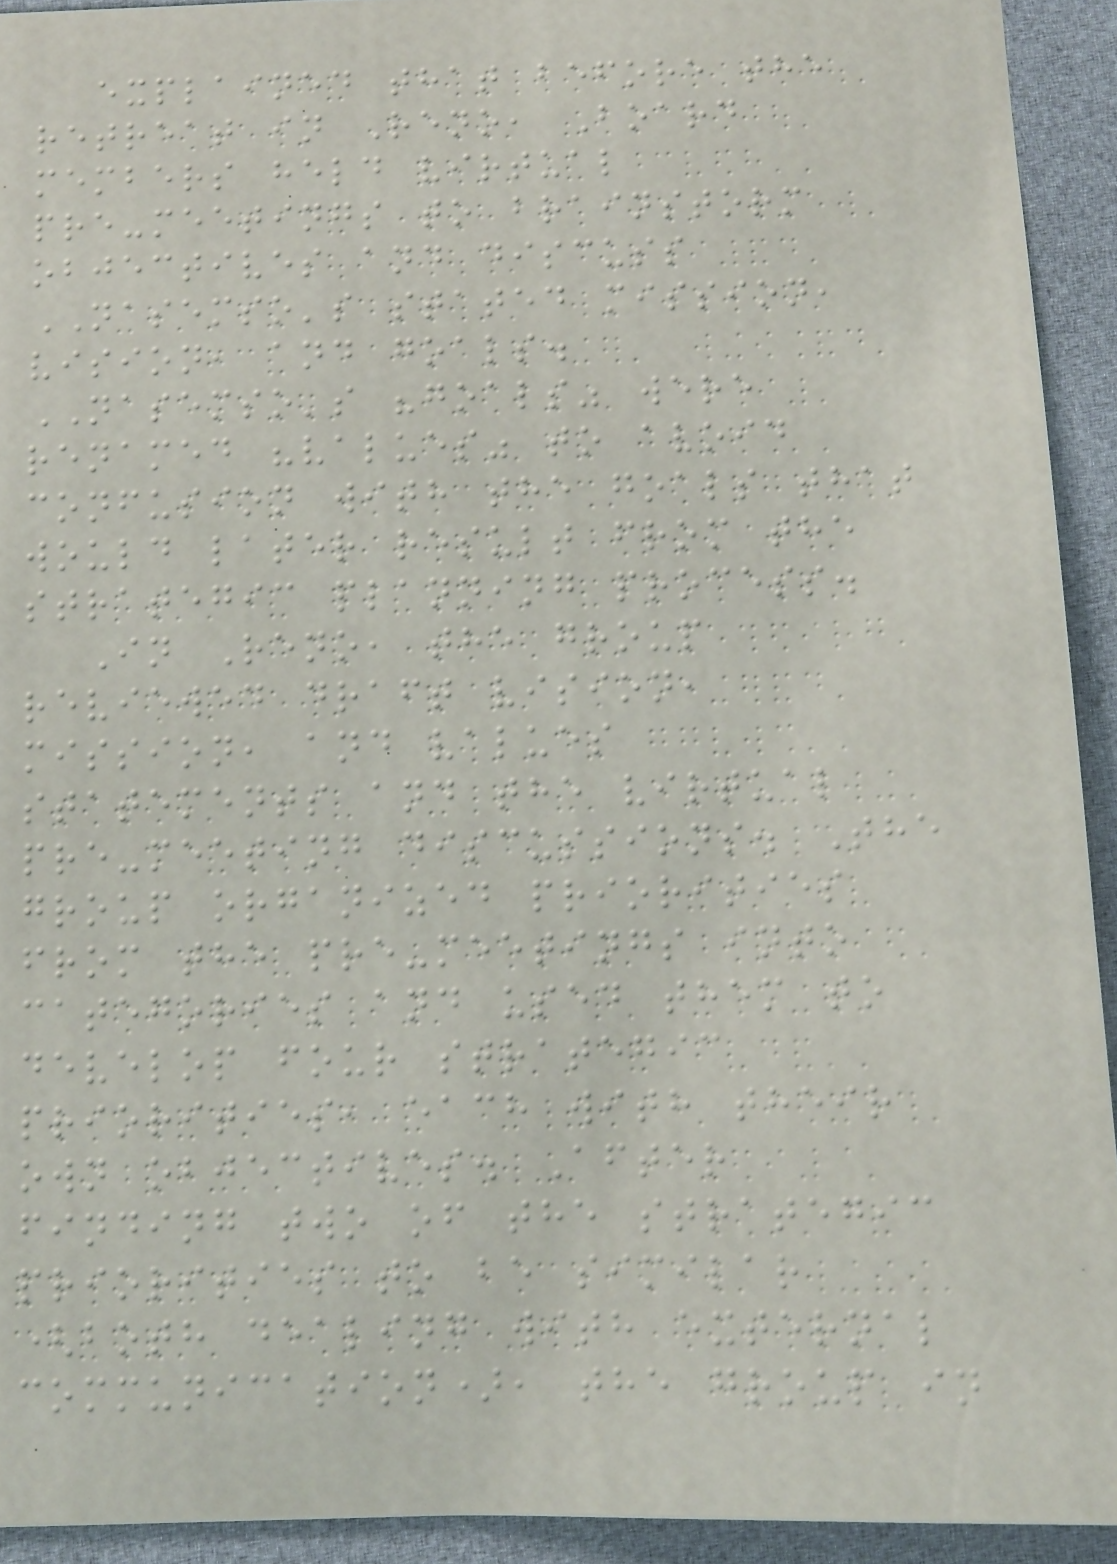explained that before the
retreat in Reno, Board
members held virtual
pre-meetings to brainstorm
objectives and discuss
NASEMSO's stated mission,
vision, and goals.
NASEMSO's "goals" were
renamed "values" to avoid
confusion with the goals that
would later result from the
strategic planning process.
In Reno, the group
reviewed draft vision,
mission, and values
statements and the virtual
pre-meeting discussions. The
group organized priorities
from the pre-meetings into
categories and used them to
develop four strategic
priorities, each with their
own objectives. After
finding two of the strategic
priorities to be similar
(both dealing with external
communication), the group in
